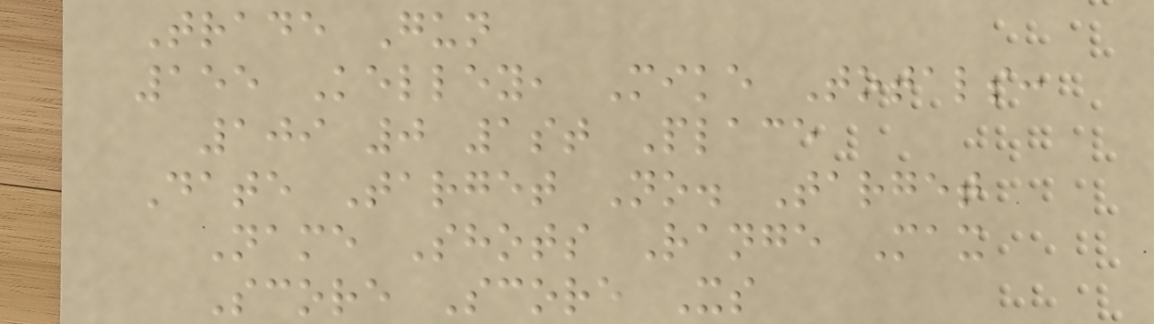Trade Gun
155 Kelley, Mike Totals:
109 0 1st Place
Date Target No. Target
Name Shots Range Max
Score Score Xs
